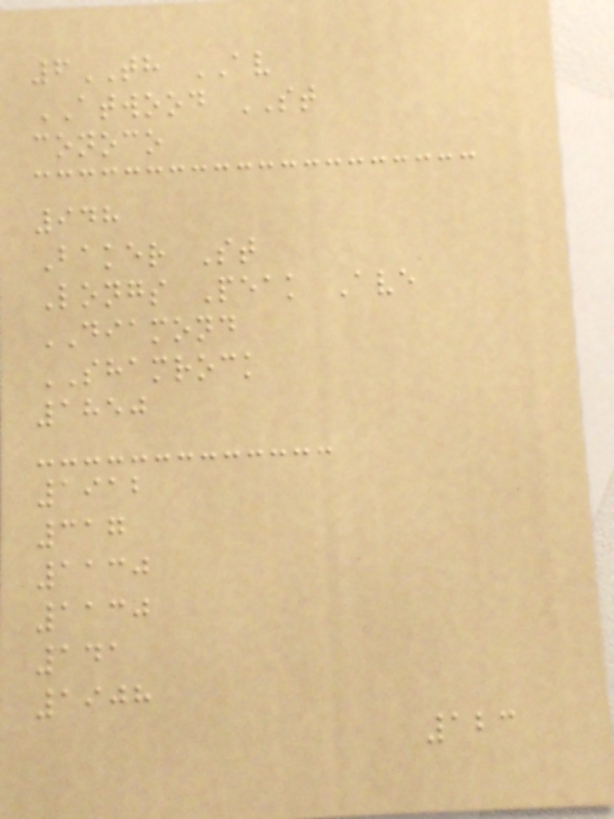6TH AV
ATWOOD ST
conoco
948
Baker St
Longs Peak Ave
DIAMOND
SHAMROCK
1850
1912
317
1130
1130
141
1908
123
